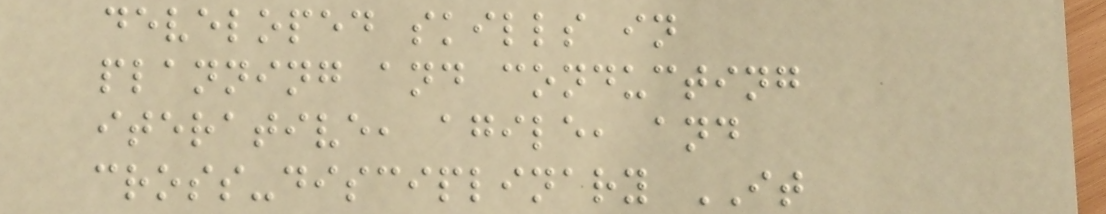developed skills in
planning and conducting
iterative, agile, and
cross-disciplinary IT
